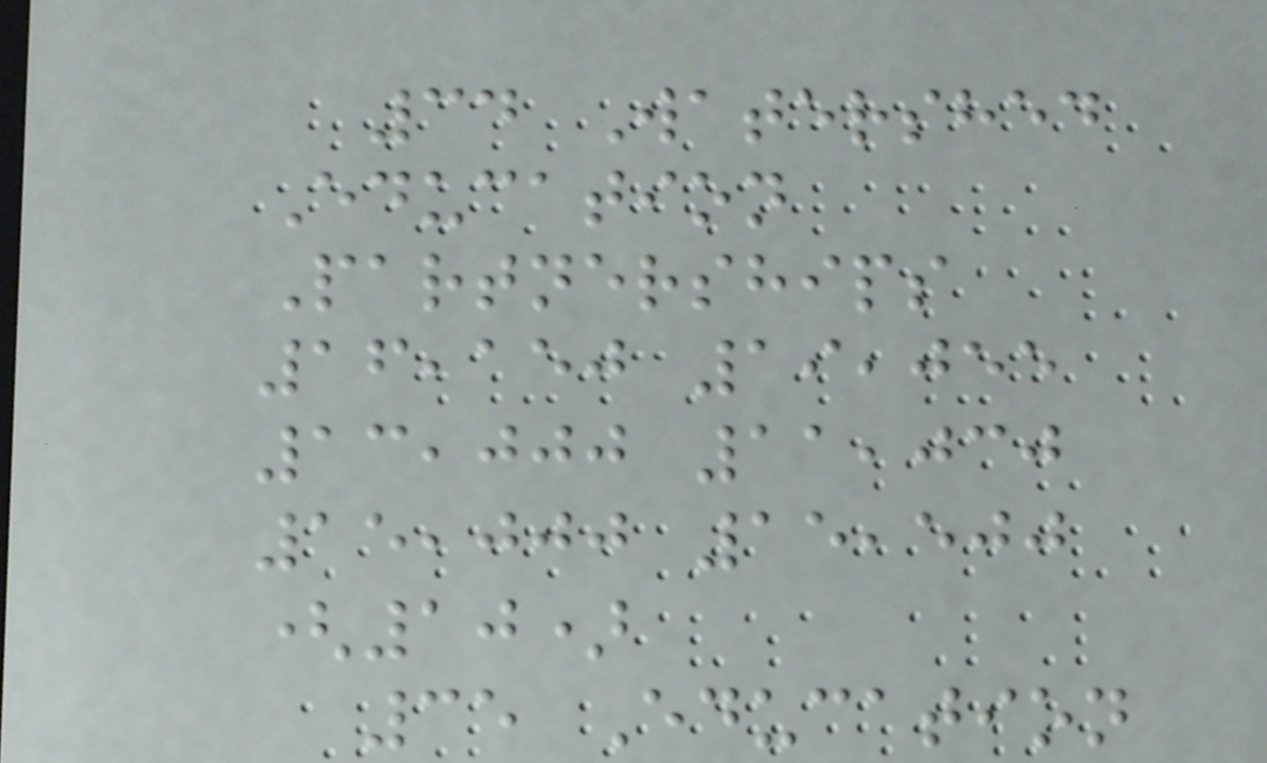34 Watershed
Education
Partnerships
16,150 19,055
13,000 11,030
15,000 15,500
(10)
35 Education
